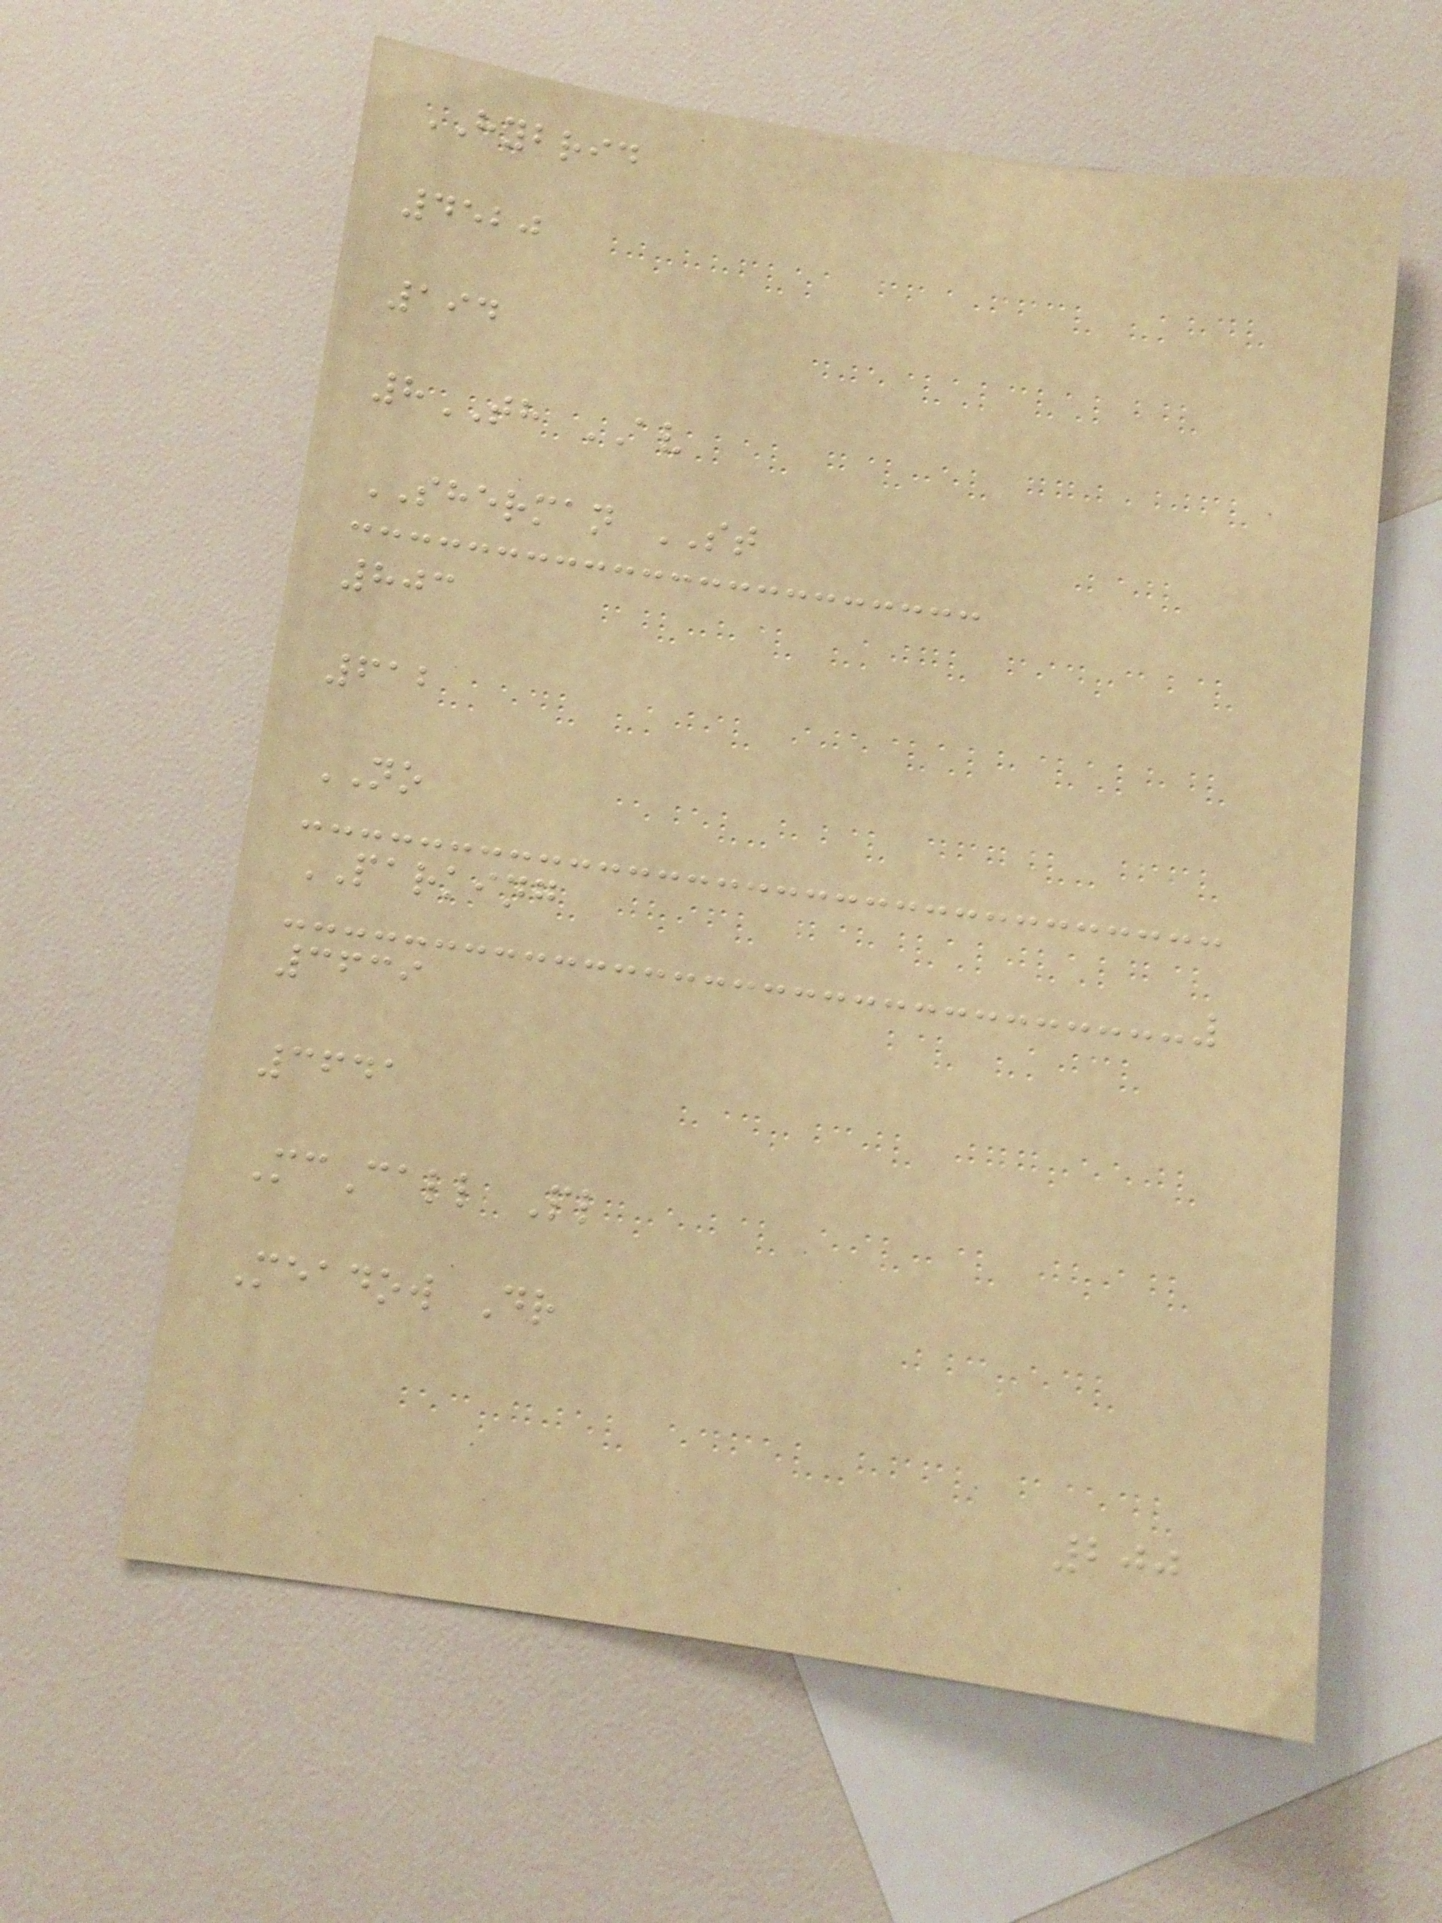HYBRID
4520
194
8TH AV
SHERMAN ST
803
612
NO
PARKING
3639
3641
McCall Pl
Meadow Dr
200
